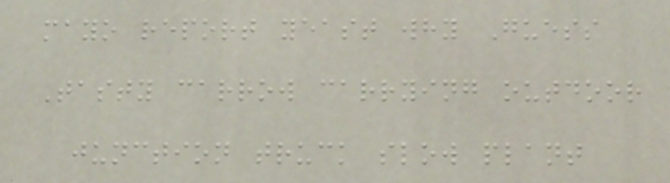mayo report yeast why Guess
Tasty carrow carrying outdoor
junction truck slow plant
